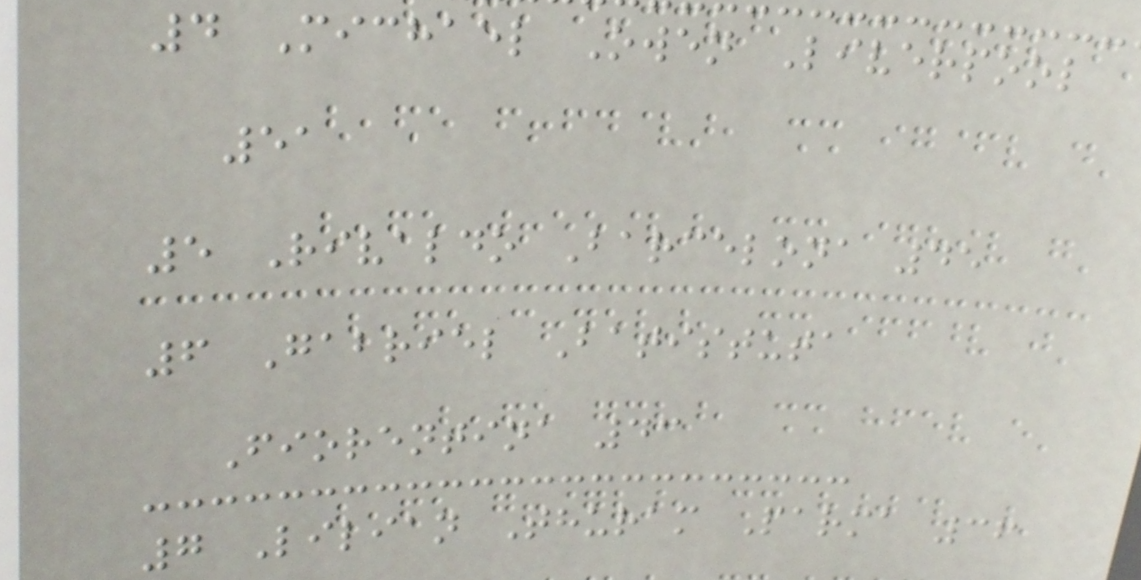4 Michael Owen Liverpool
51
5 Rivaldo Barcelona 45
6 Gabriel Batistuta
Fiorentina 43
7 Lilian Thuram Parma 36
